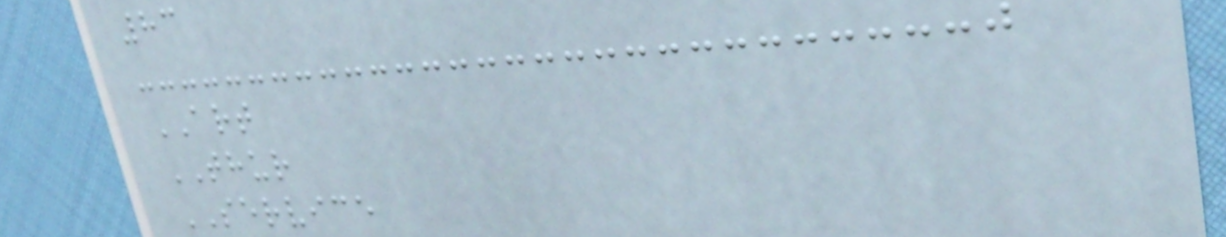83
ART
THUR
SERVICE
